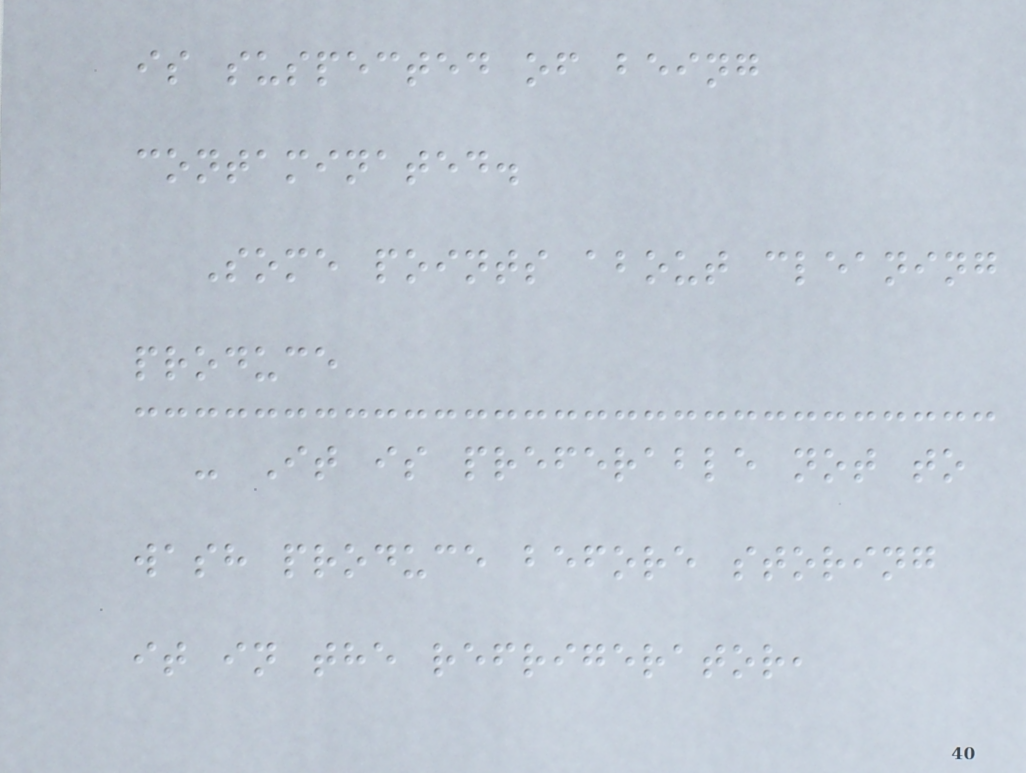is suspected of being
contaminated.
Some points about cleaning
produce
- It is preferable not to
wash produce before storing
it in the refrigerator,
